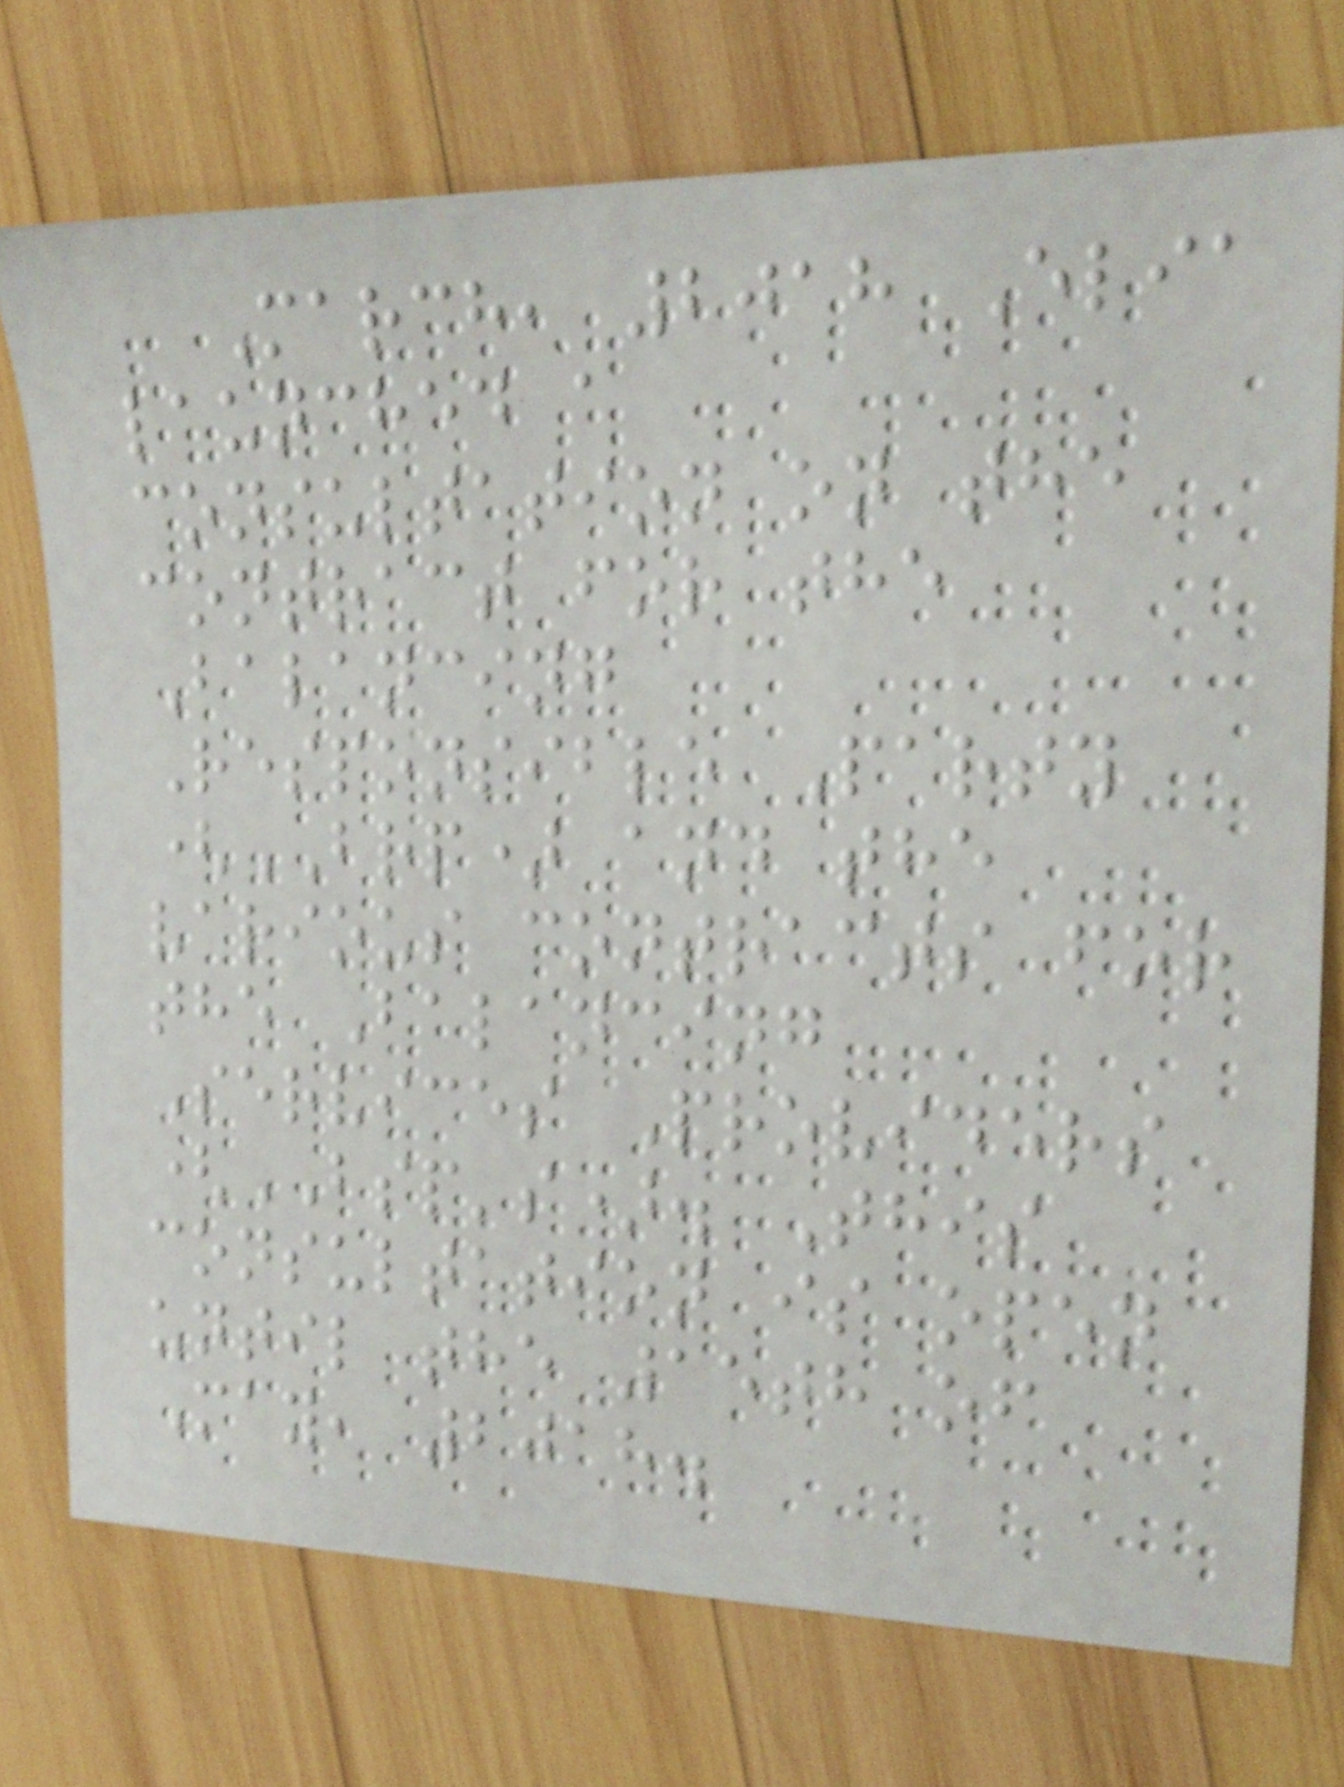March, 2018 Elia
launched a
consultation on the
contract for the
Balancing
Responsible Party
(BRP) and the
various contracts for
the Balancing
Services Providers
(BSP's). This
consultation is open
until the 15th of
May, 2018.
